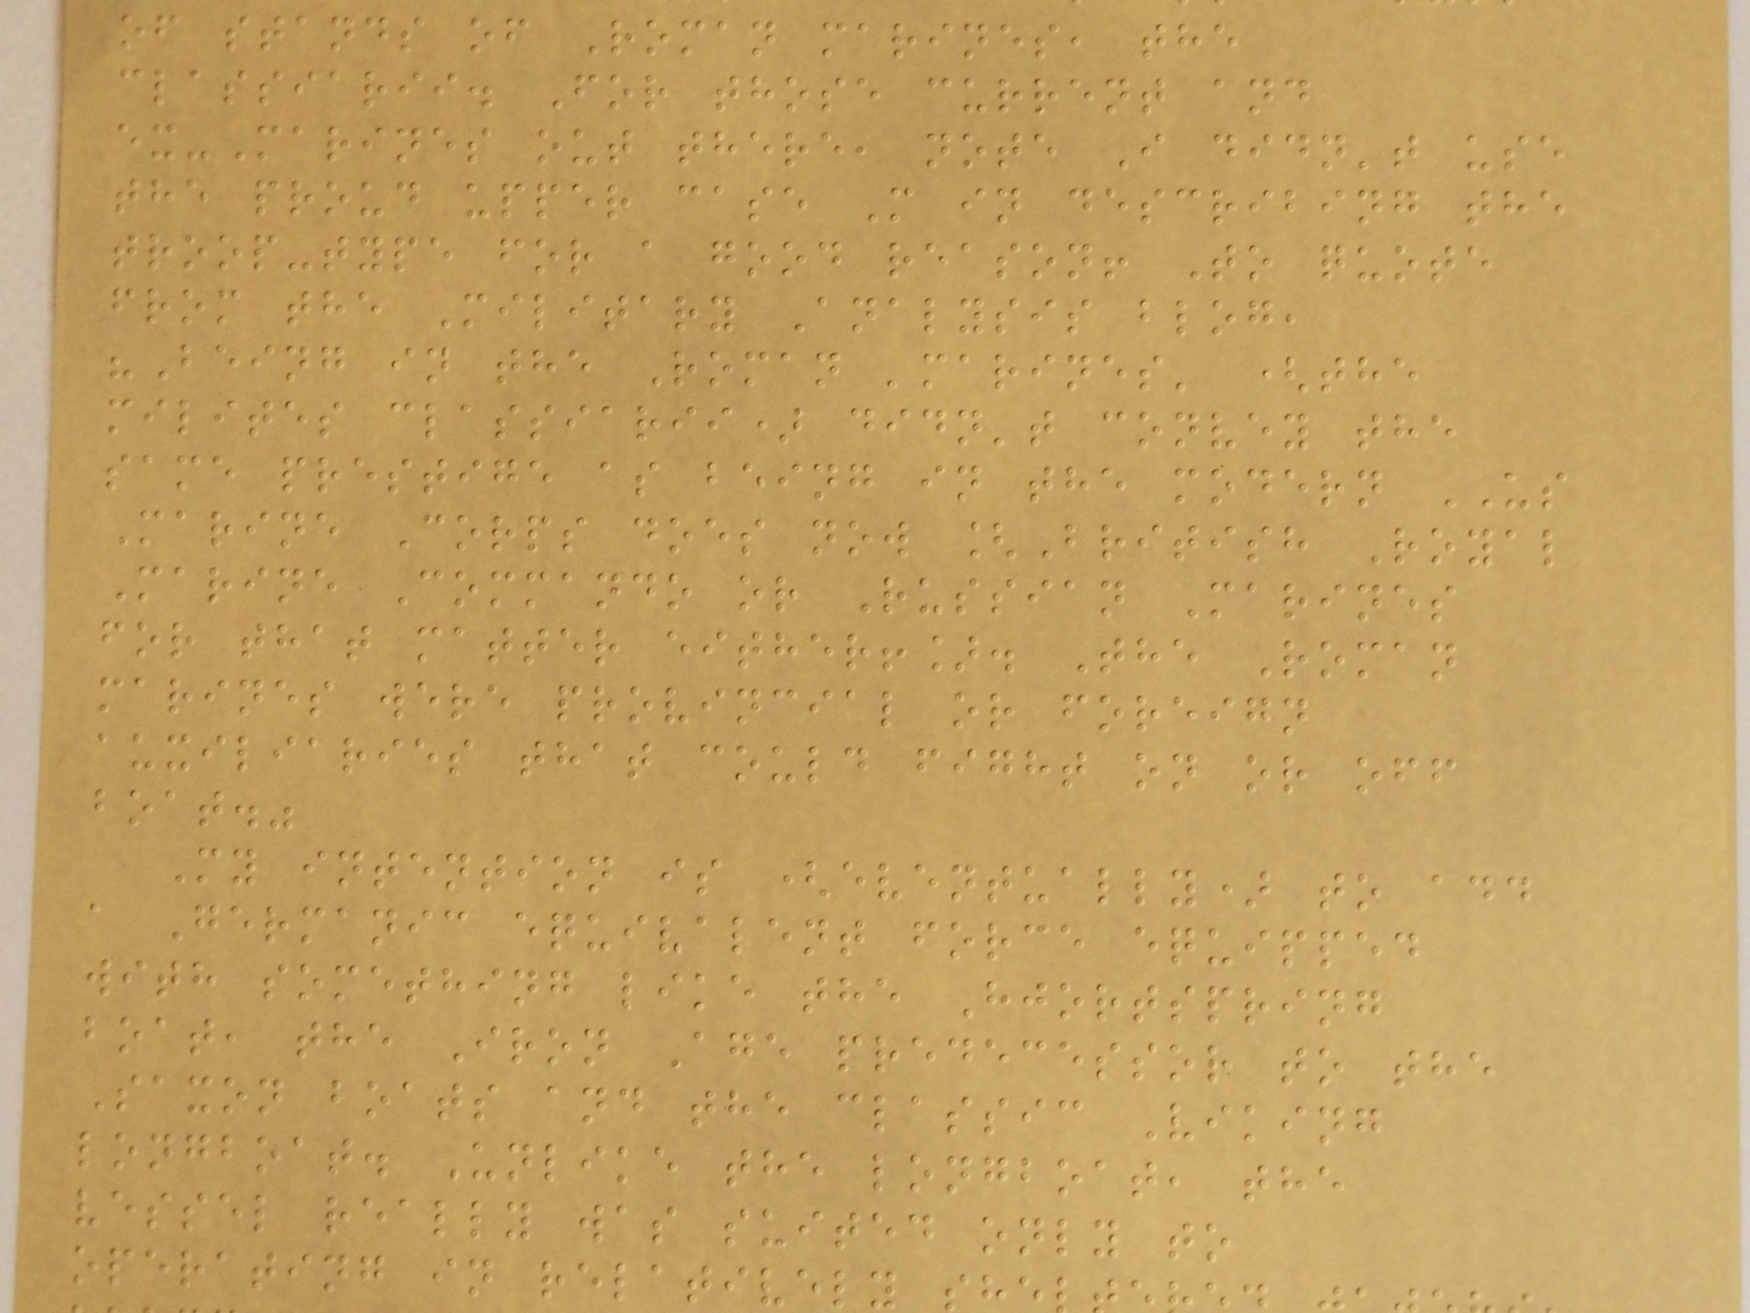of stands of Roman marines, the
classiarii. For those current and
ex-Marines out there, note I didn't use
the proud upper case M in describing the
troop-type for a good reason! To quote
from the Military Analysis blog,
"Being in the Roman 'marines' (the
milites classiarii) didn't convey the
same prestige as being in the modern US
Marine Corps does now [British Royal
Marine Commando or Russian Marines
for that matter either!]. The Roman
marines were provincial or foreign
auxiliaries that could fight on or off
boat."
My intention is (eventually) to add
a Germanic equivalent force equipped
with something like the Hjortspring
boat, the Iron Age predecessor to the
Saxon boats and the classic Viking
longboat. Unlike the longboat, the
vessel really was suited only to
operating in relatively
